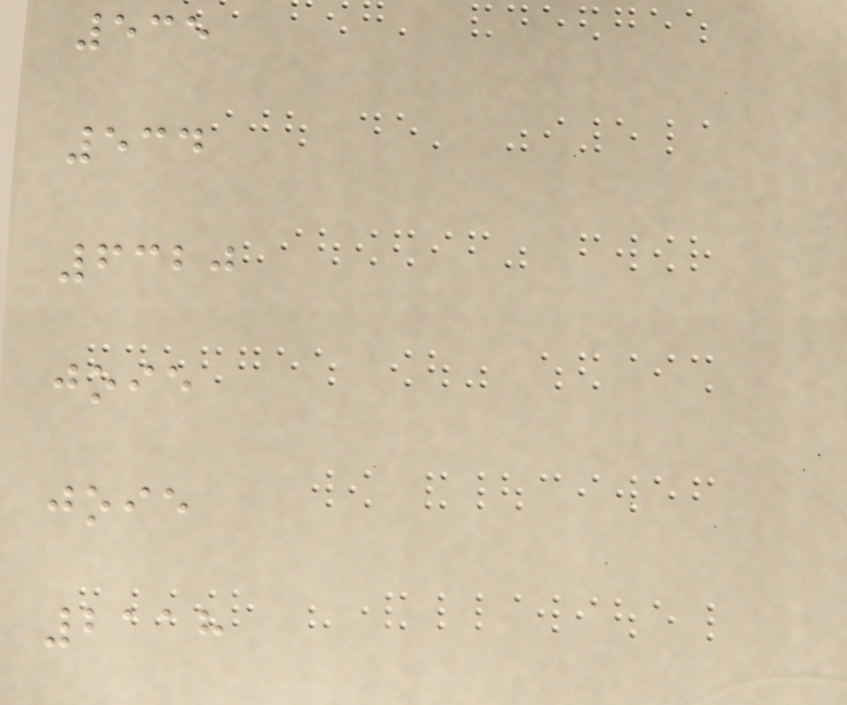535
534
6320
joie
joie
2118
